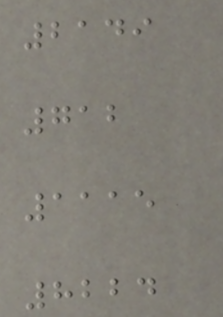2149
712
1115
8224
